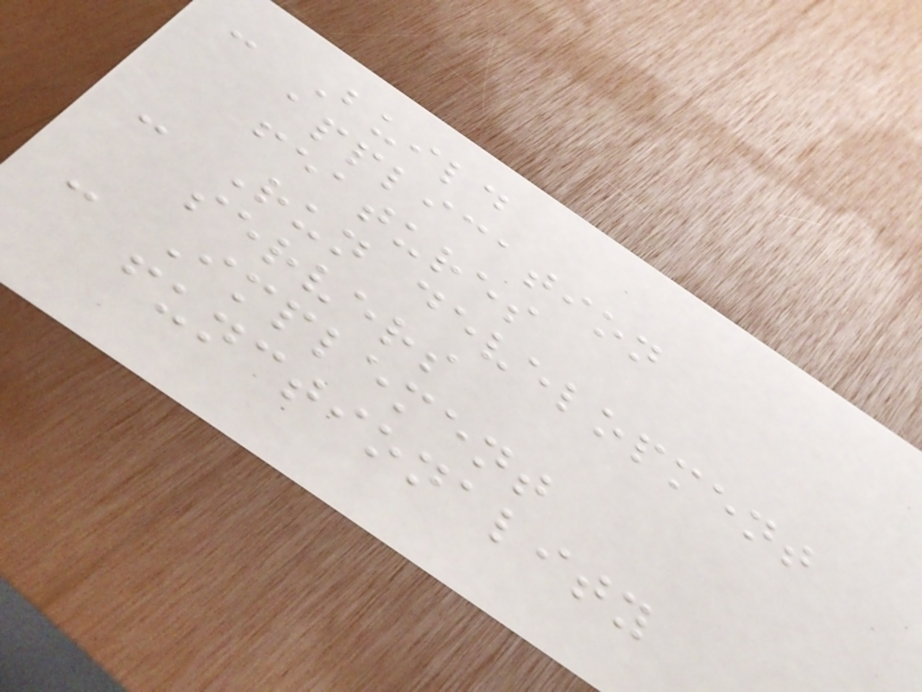- Build
application
features
- Run development
servers
- Implement
functionality
